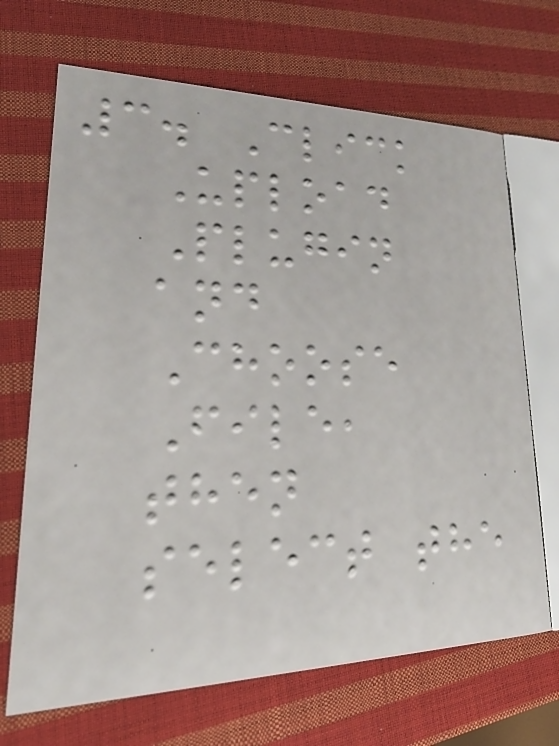3. Click
Upload
Plugin
and
Choose
File,
then
select the
